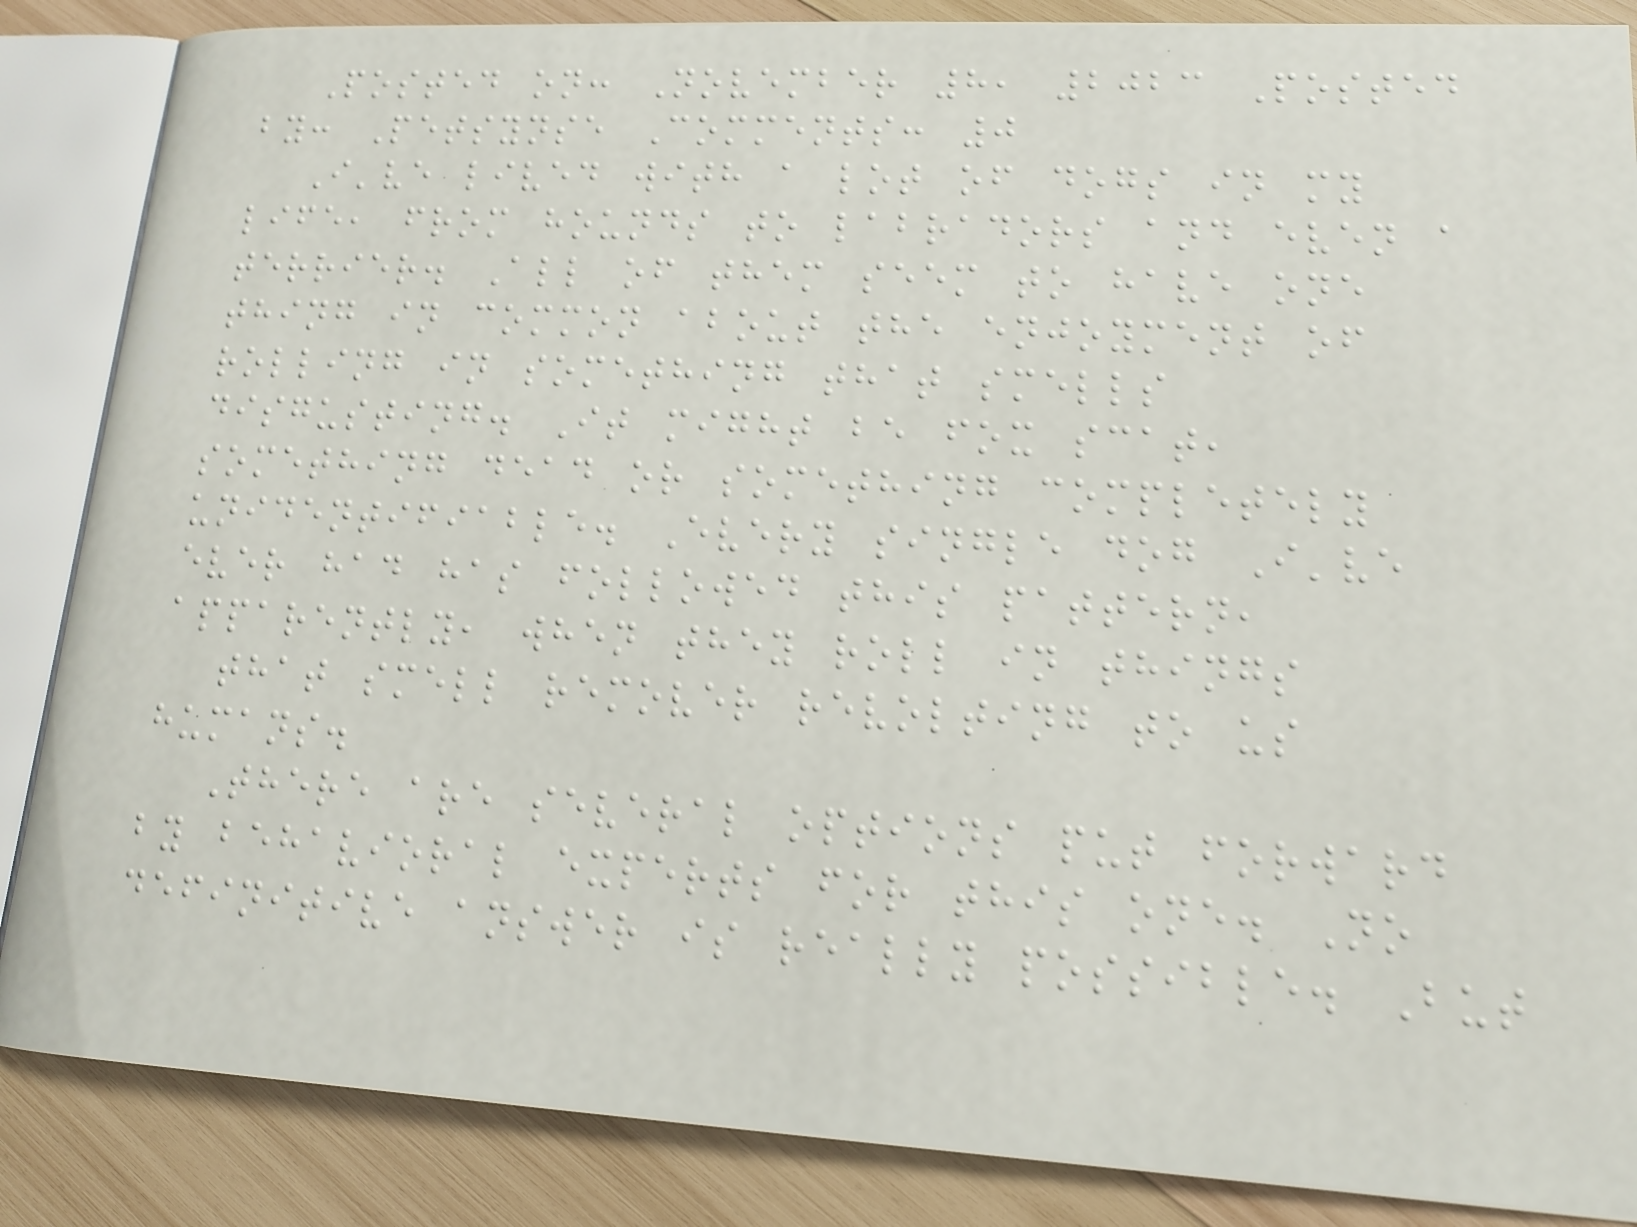Posted on: November 8, 2023 Posted
by: Petsynse Comments: 0
I've lived with a lot of dogs in my
life, from hounds to labradors and even a
terrier. All of them seem to have one
thing in common about the enjoyment of
rolling in something that smells
disgusting. It might be fox scat,
something dead or something completely
unidentifiable. Every single dog I've
ever had has followed this pattern,
apparently, when they roll in things
that smell remover revolting to us
humans.
There are several options put forward
by behavioral experts for this one. No
definitive answer is really possible. But
